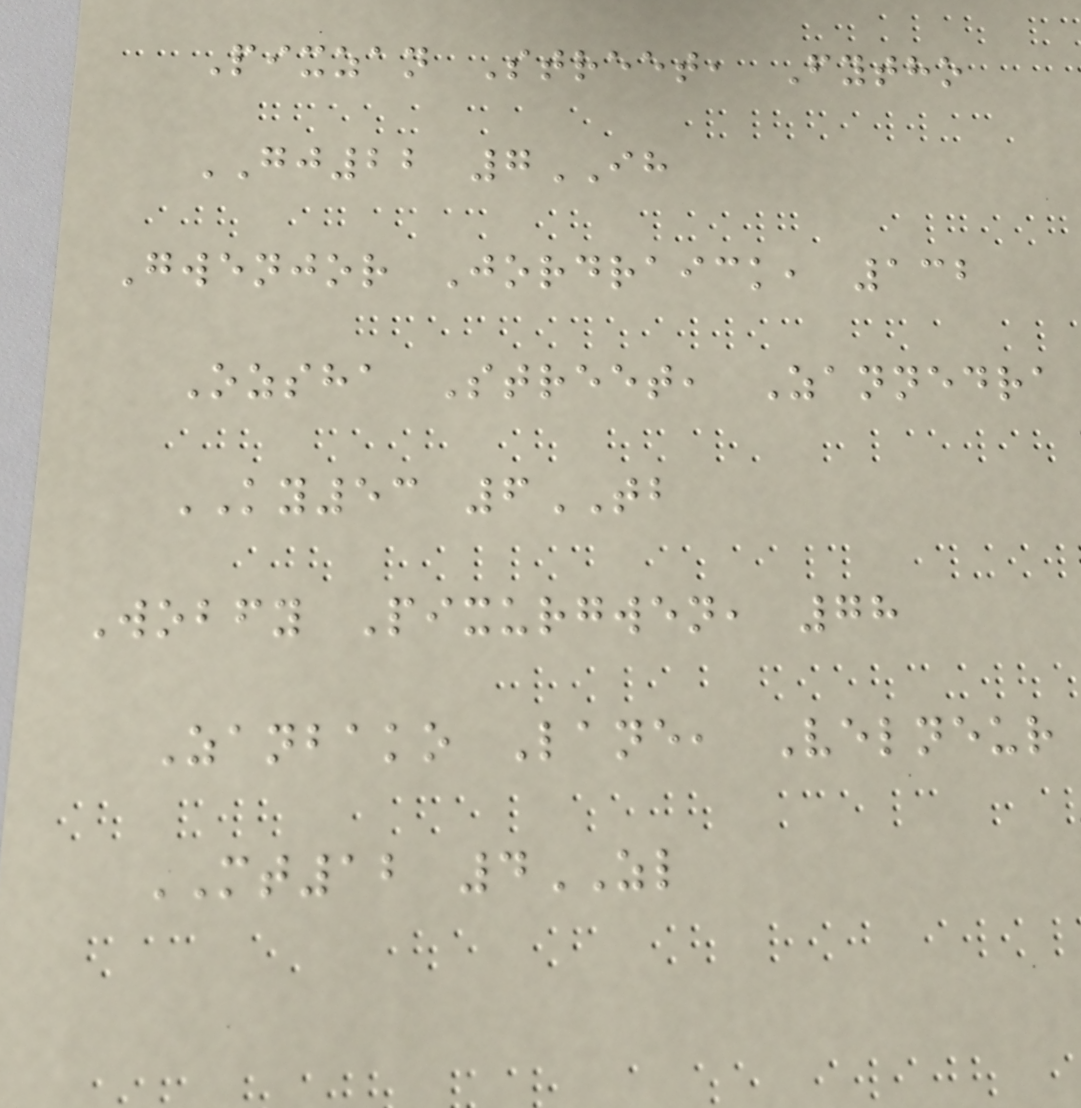Pixzan Street, Fytho
GJ22 7IH
Gwenjor Jordraick, 132
Ozsha Street, Zannedra
KY53 6TB
Wobfy Pixurgwen, 78
Zanbako Lane, Velneur
MT12 4ZL
